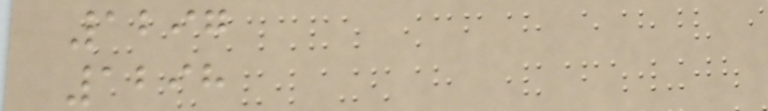1297
1298
